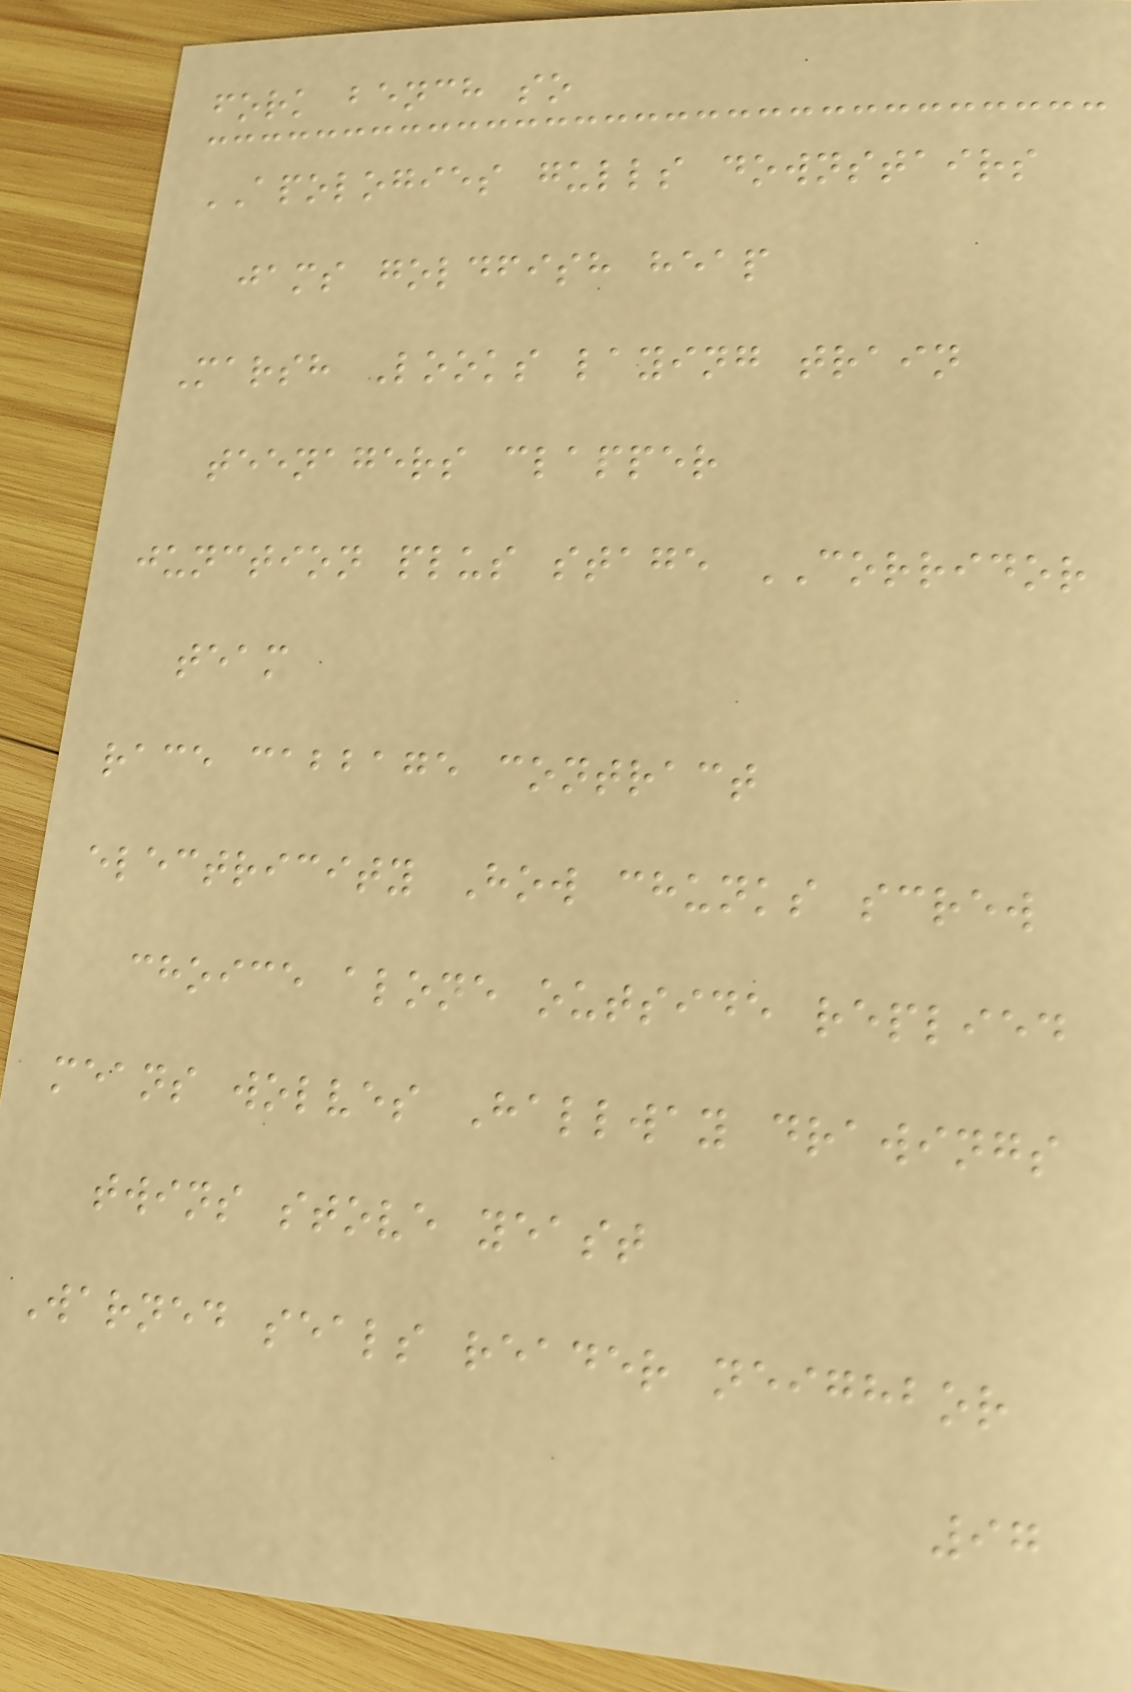fork bench so
APOLOGIES gulls downstairs
jams goldfish heap
Marsh Looks laying train
teenagers clapper
junction plus stage CORRIDOR
team
race cabbage contract
electricity How chunks screw
choice alone outside replied
means wolves Hallway drawings
twins stove yeast
Warned seals reader neighbor
97
